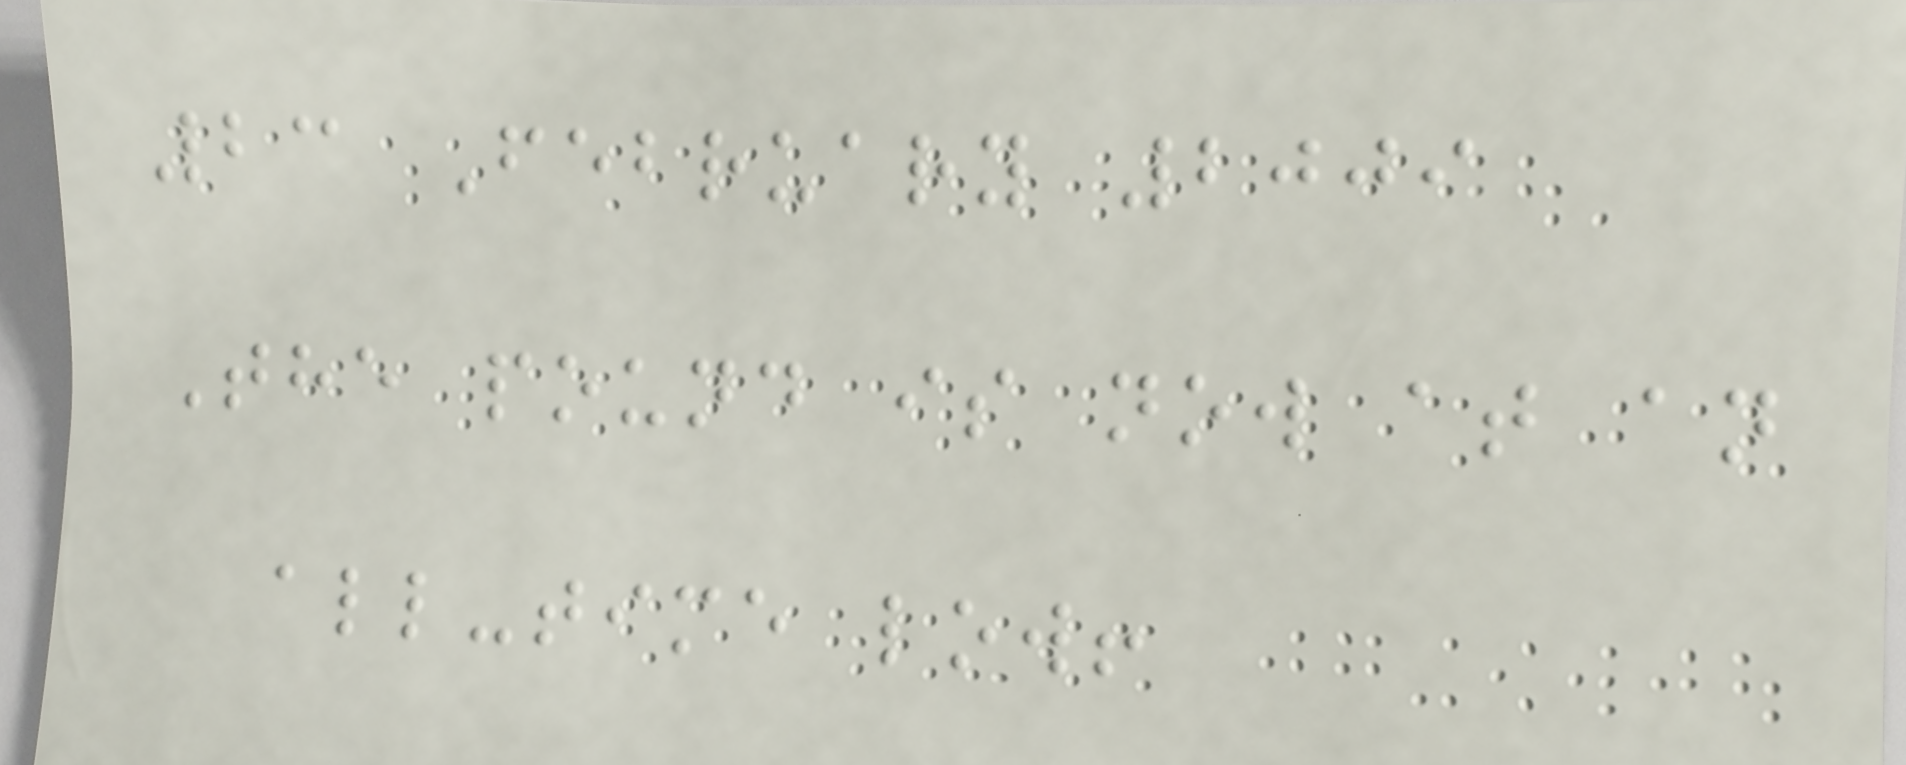23 February 2009
The pound is now at an
all-time low!
